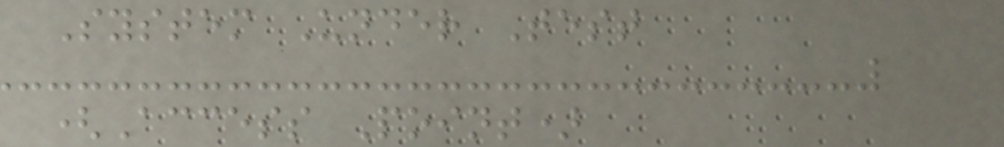System Under Test
(Access Point)
